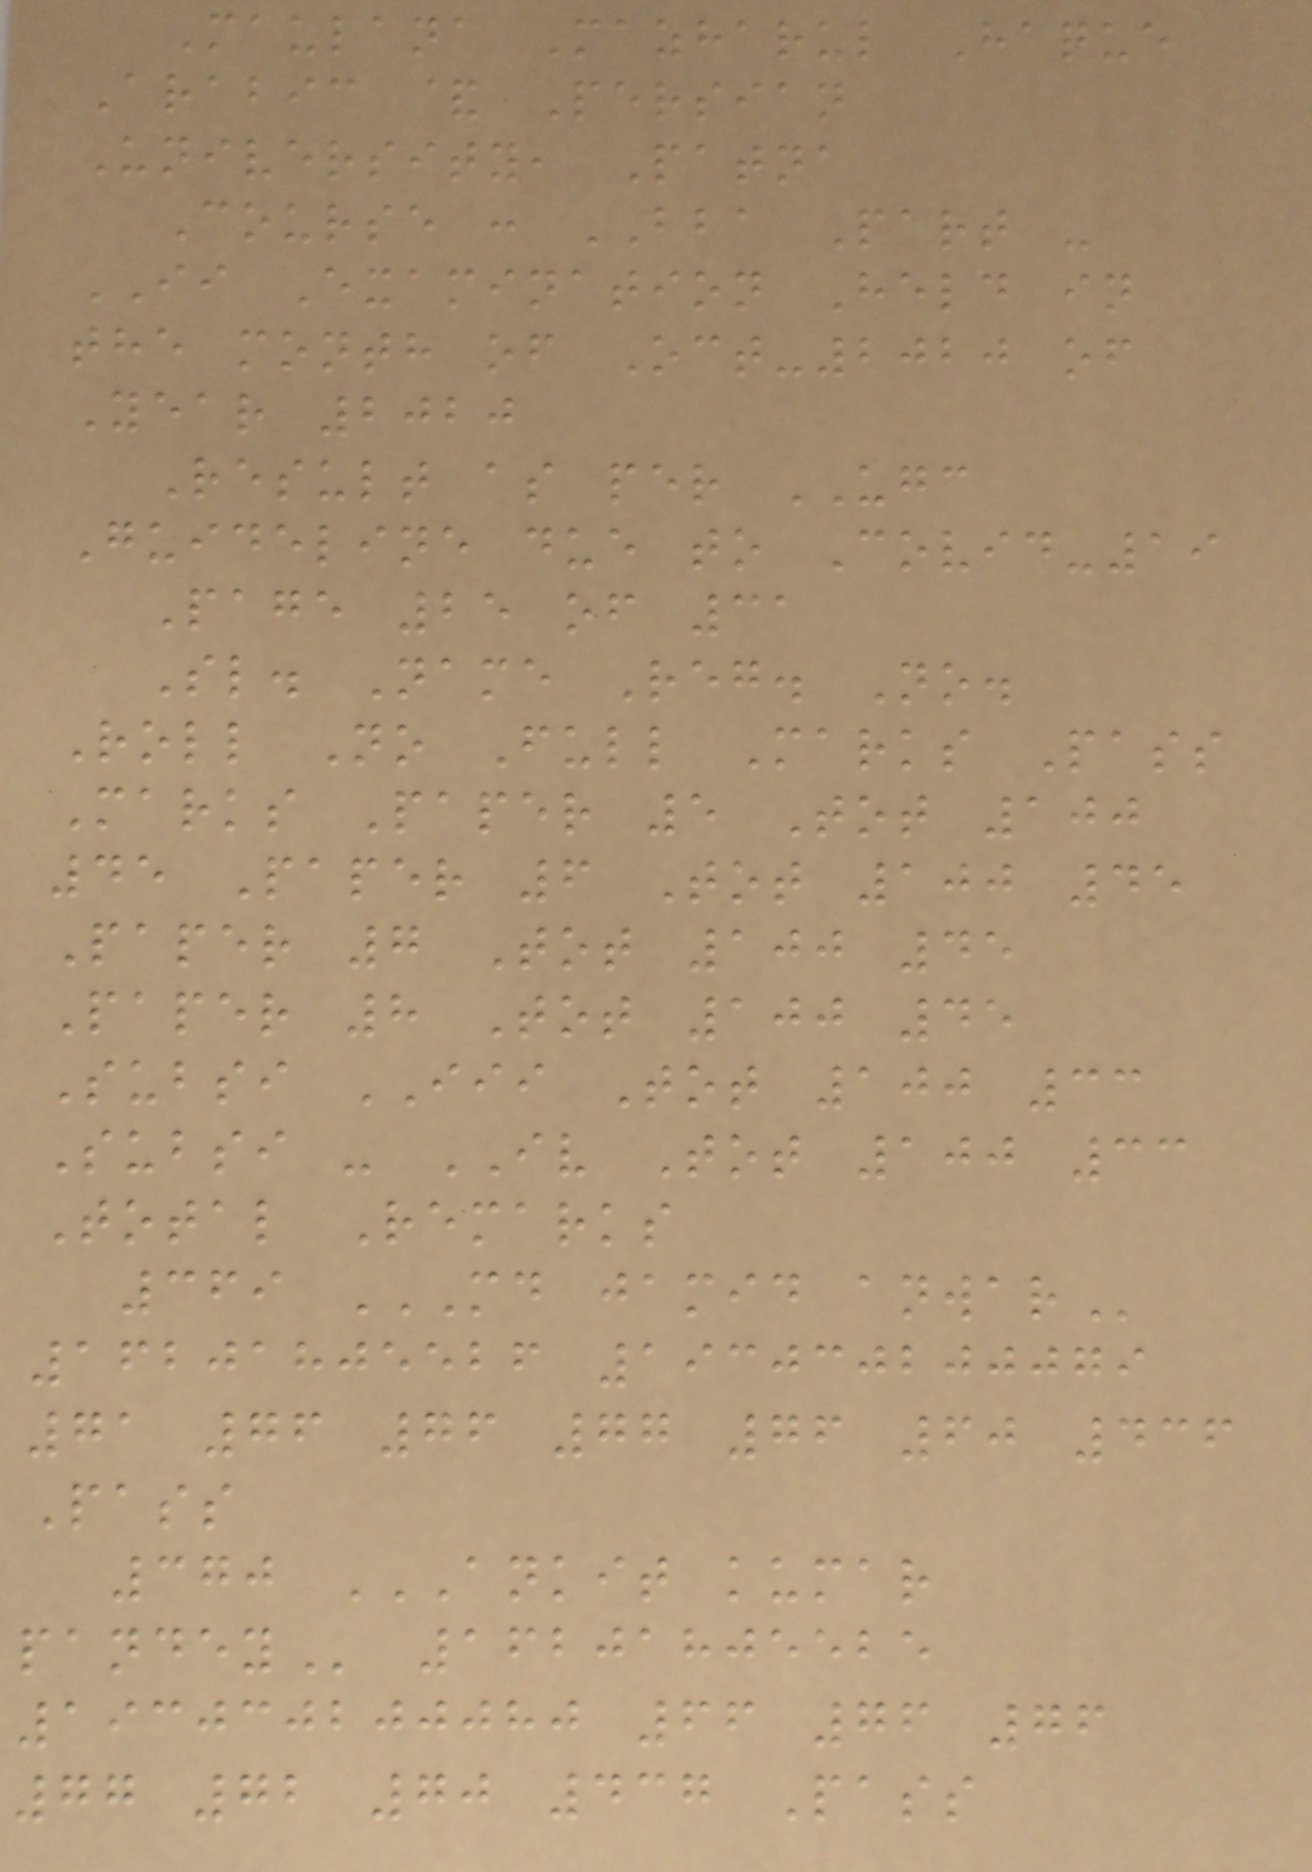Maulana Mazharul Haque
Arabic & Persian
University, Patna
Course : BBA Part -
II Examination Held in
the month of Oct-2020 of
Year 2020
Result as per UGC
Guideline due to Covid-19
Page 25 of 31
Sl. Name Reg. No.
Roll No Full Marks Pass
Marks Paper 5 Tot 100
45 Paper 6 Tot 100 45
Paper 7 Tot 100 45
Paper 8 Tot 100 45
Subsi III Tot 100 33
Subsi - IV Tot 100 33
Total Remarks
369 MD JAMID ANWAR
16201805526 193030200079
71 76 76 77 76 60 436
Pass
370 ANKIT KUMAR
PANDEY 16201805525
193030200080 66 76 76
77 72 70 437 Pass
